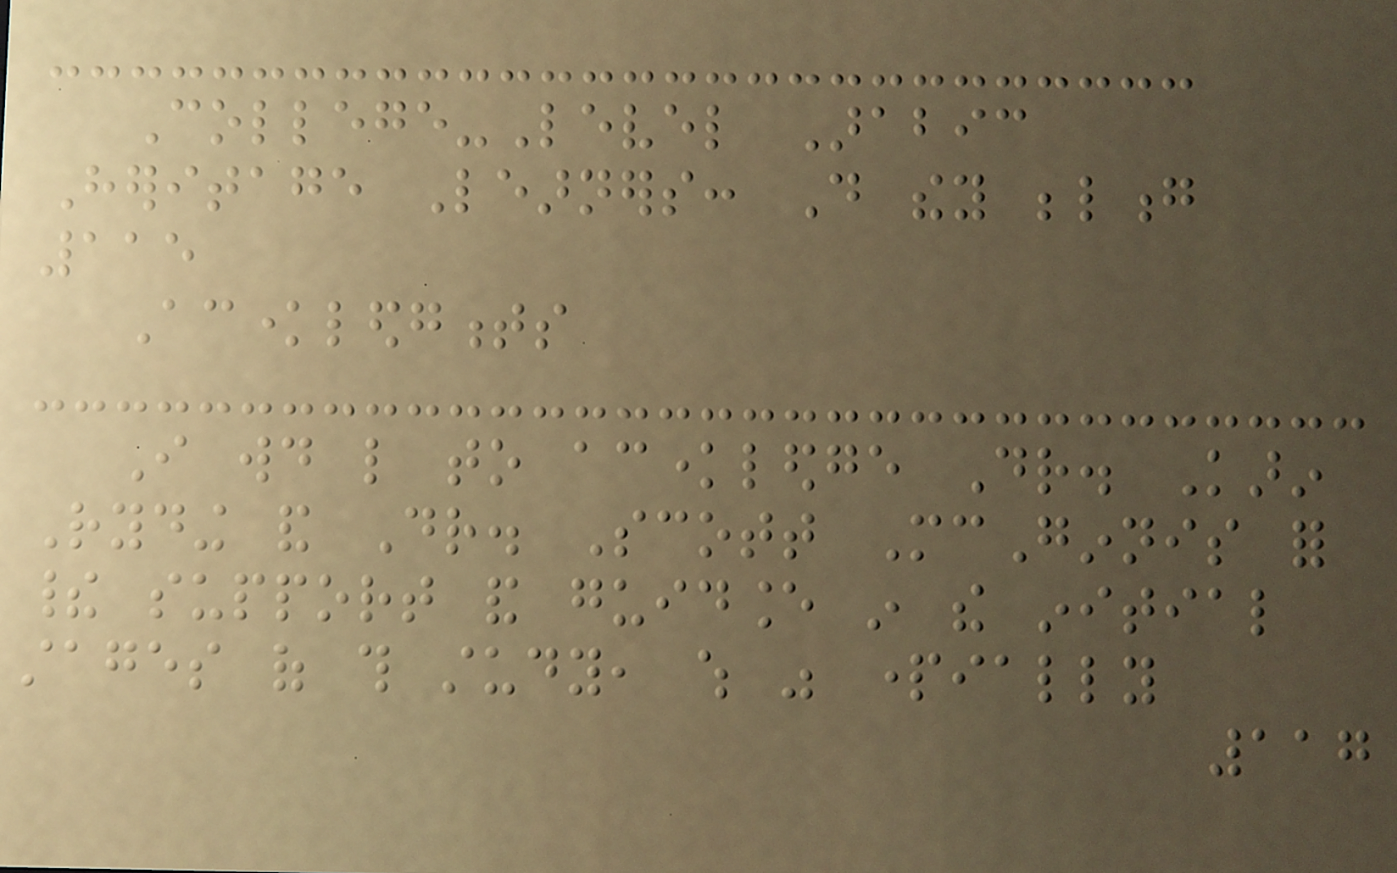College-Level Arabic
Heritage Learners: Do they belong
115
Acknowledgments
I would like to acknowledge Dr. Karin
Ryding and Dr. Scott McGinnis for
their support and guidance in the initial
stages of this study, which was partially
117
